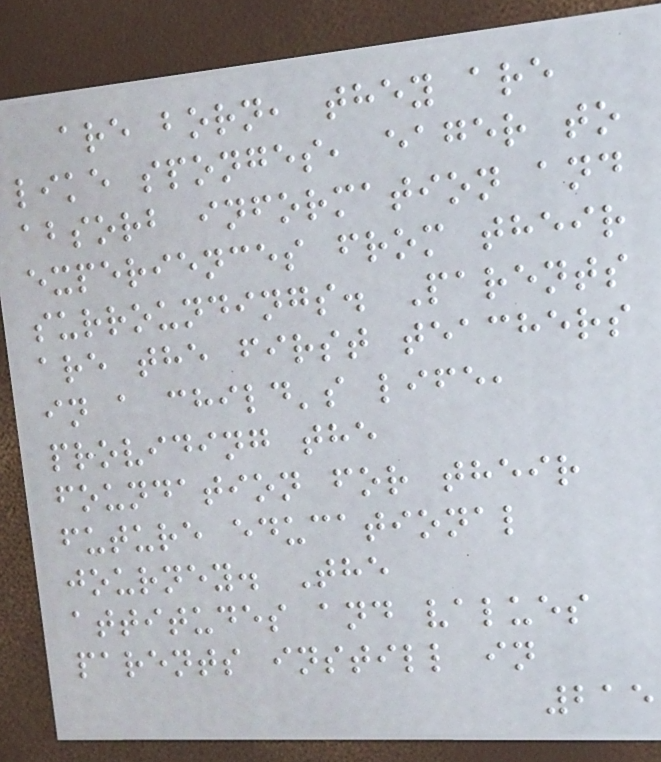are born, they are
like sponges, eager to
absorb information and
experiences from their
surroundings. Parents
are the first teachers
in a child's life,
providing the
foundation for their
future educational
journey. The
attitudes and values
parents instill in
215
